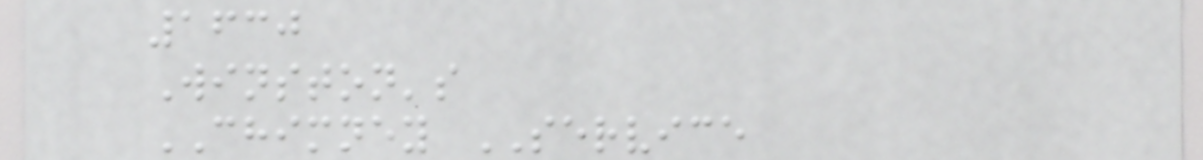1630
Winston's
CHIMNEY SERVICE
